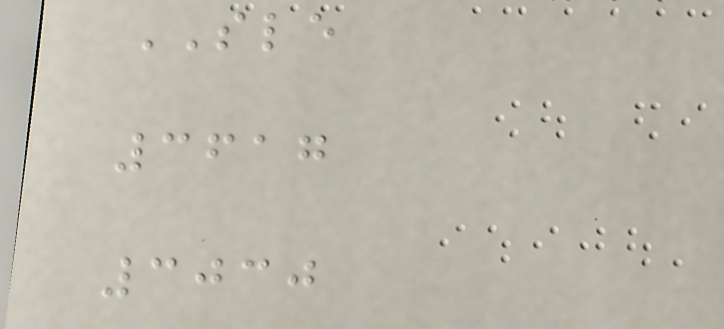SLE
3617
3030
